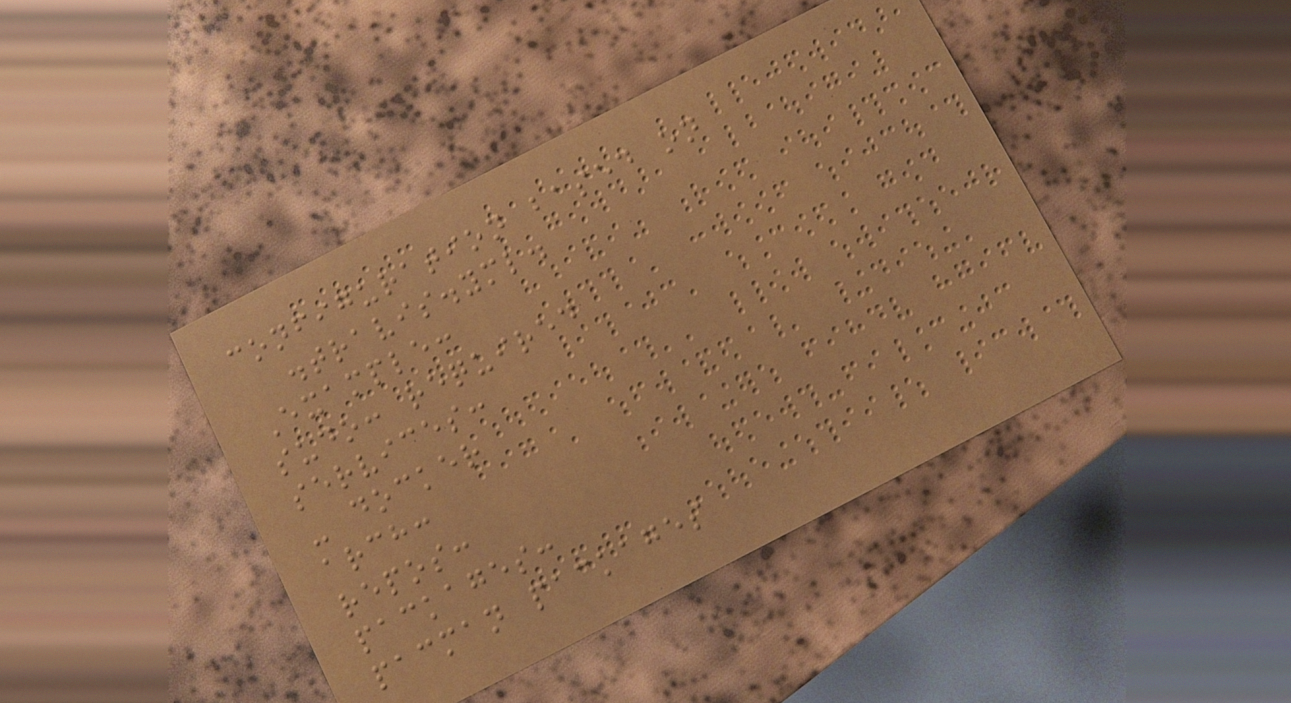configuration based on
.travis.yml.
Example:
sudo: required
services:
- docker
arch:
repos:
packages:
pacman packages
